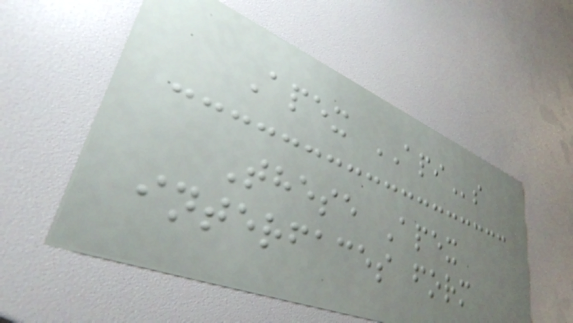Apex APIs
These Apex
interfaces form
